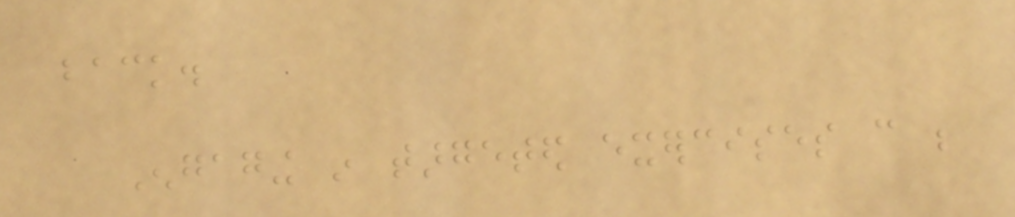back.
Engaging in targeted exercises can be
